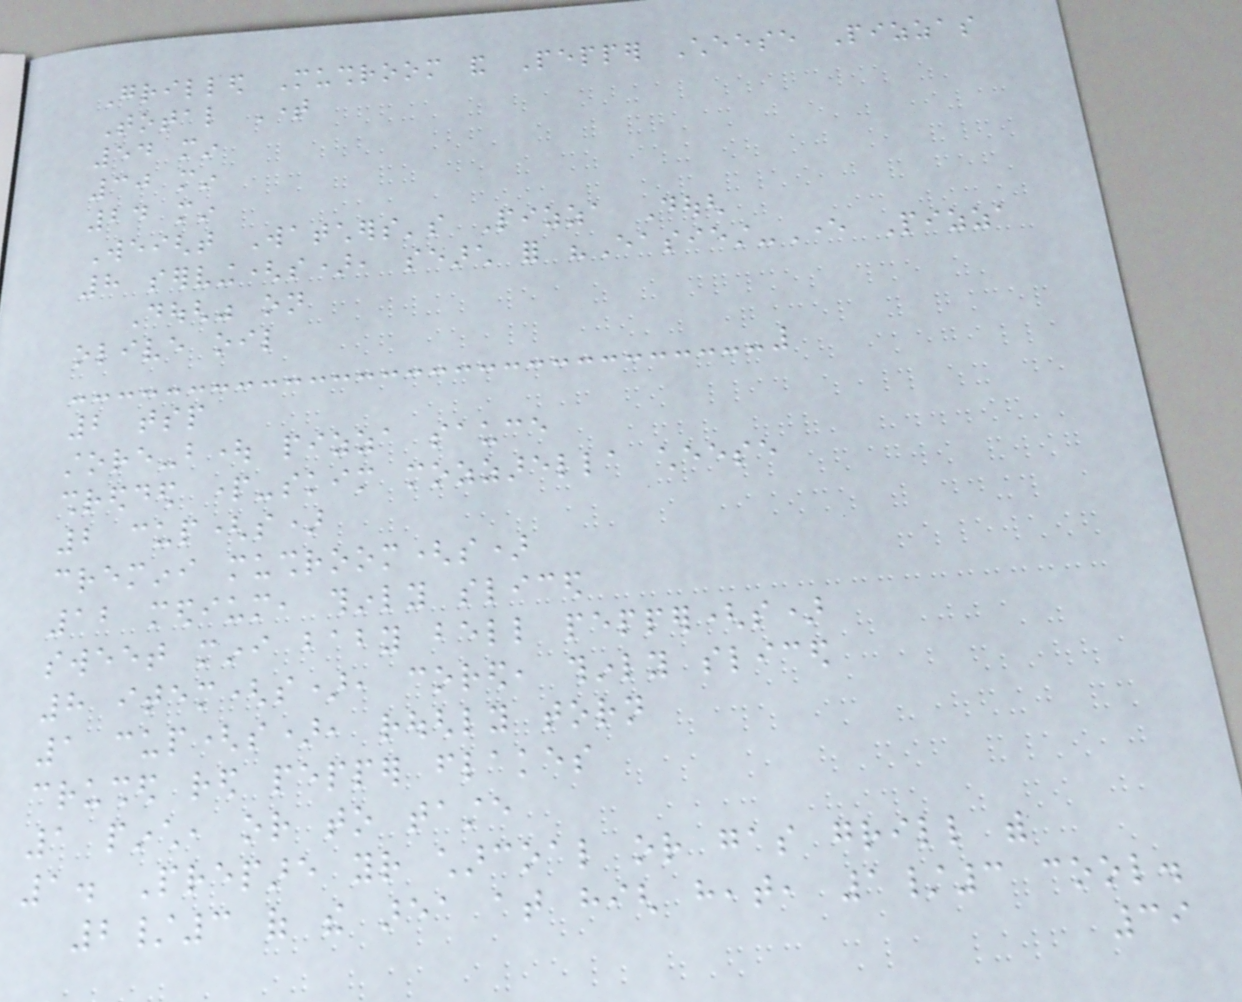Grilled Mushroom and Pepper Cheese Pizzas
Total Time
54 min
30 min
24 min
Weight Watchers's Pizza Dough
8 serving(s), search for "Easiest-Ever Pizza
Dough" on
olive oil
2 tsp
store-bought pizza sauce
shredded part-skim mozzarella cheese
2 cup(s)
cremini mushroom(s)
12 medium, thinly sliced
sweet mini baby bell pepper(s)
8 item(s), cored, thinly sliced
1 cup(s), roughly torn
crushed red pepper flakes
1 pinch, or to taste
1. Prepare your charcoal or gas grill with
2/3 of the area at high heat, 1/3 cool.
39
